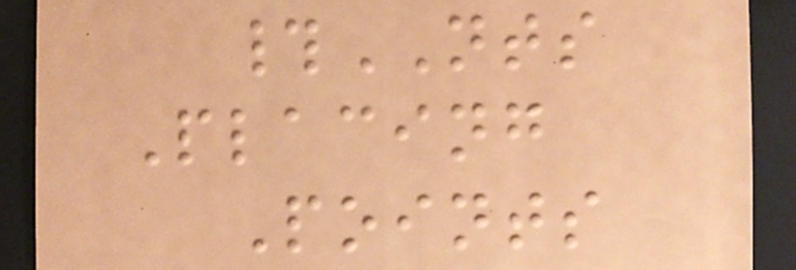#NTS
Placing
Points
